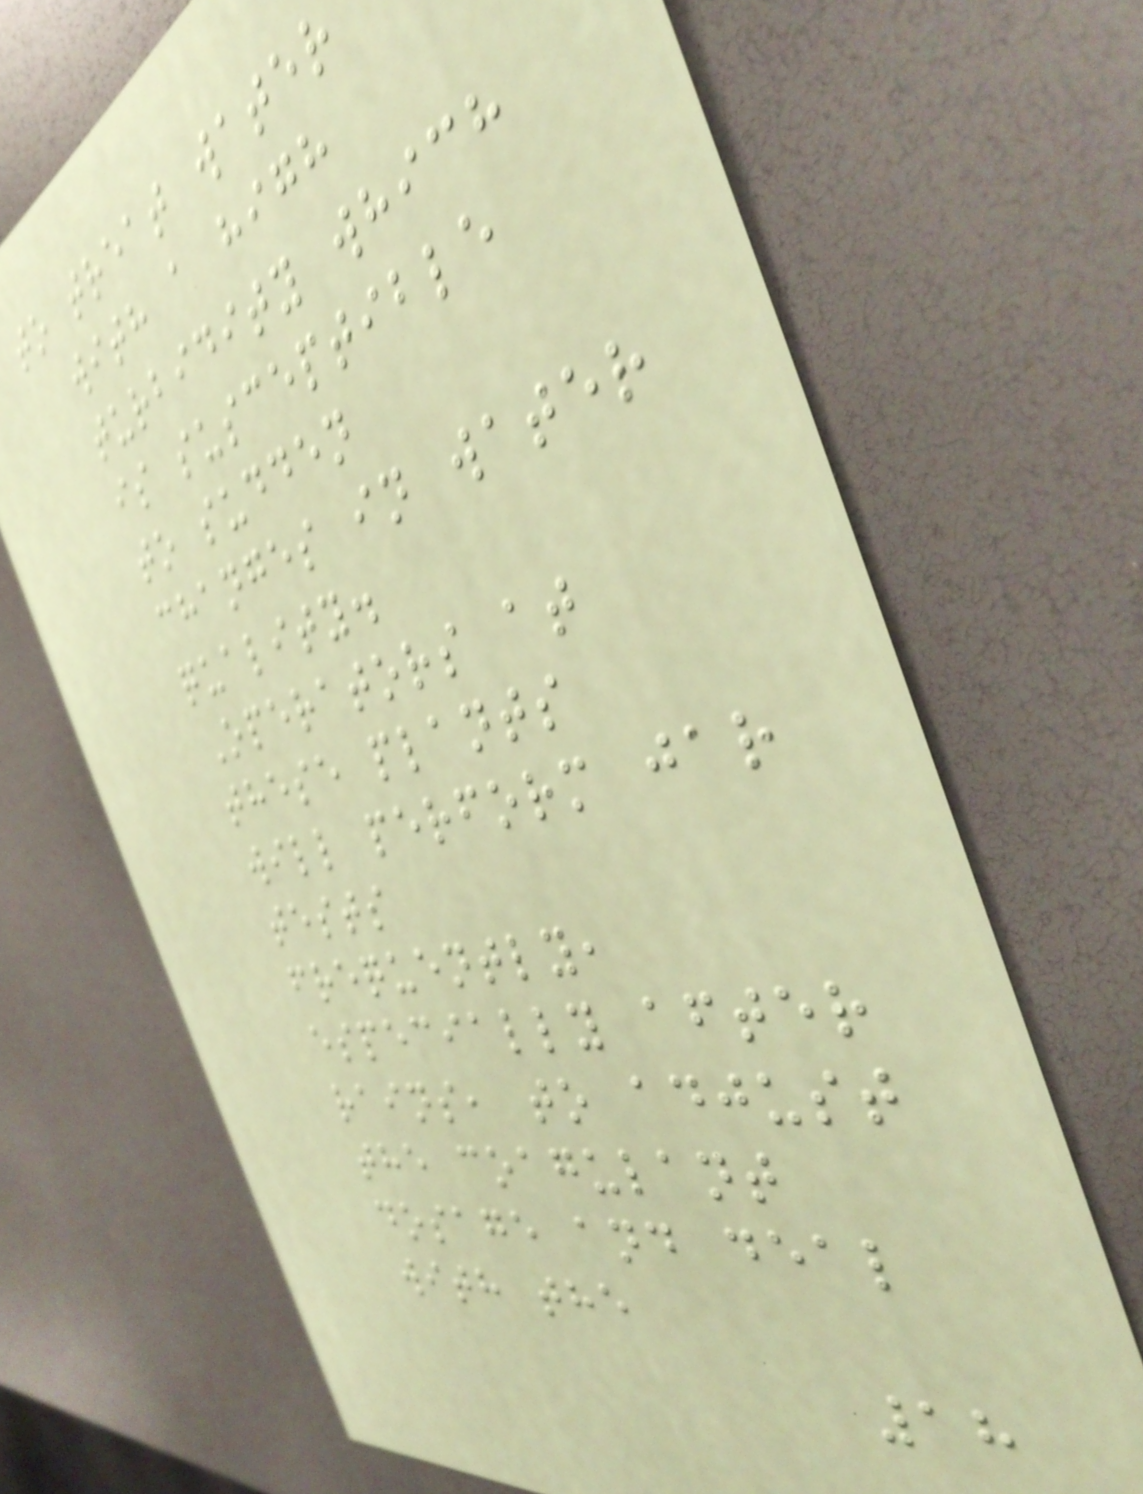to treat water
with a high
turbidity which
is susceptible
to sudden
changes in water
quality.
Operators at
these plants
will perform jar
tests
frequently,
especially after
rains, to adjust
the coagulant
dosage and deal
with the
18
